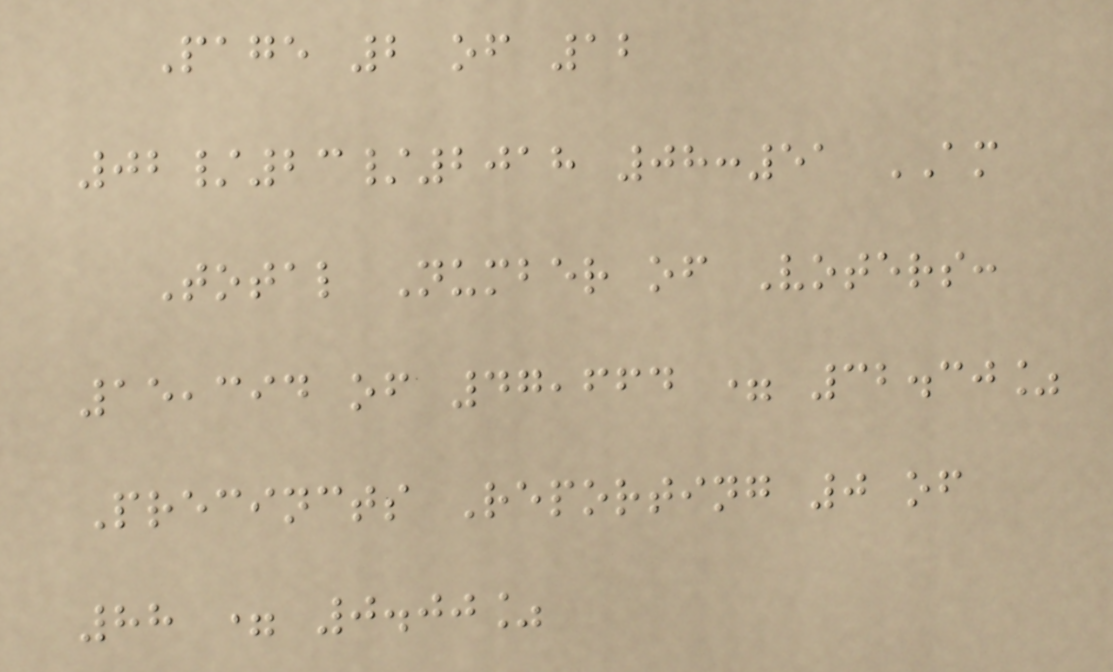Page 2 of 12
02/23/2018 08:51 AM
Total Number of Voters:
15,394 of 47,664 = 32.30%
Precincts Reporting 0 of
88 = 0.00%
